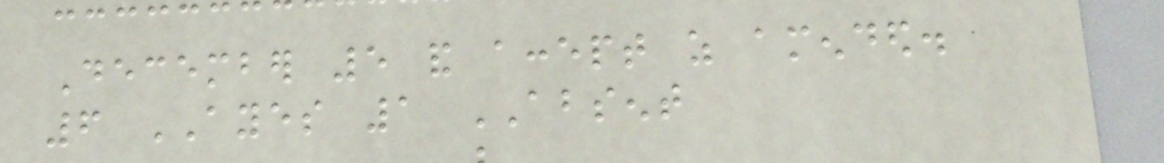December 5 and accept as amended.
6 AYES 1 ABSENT
